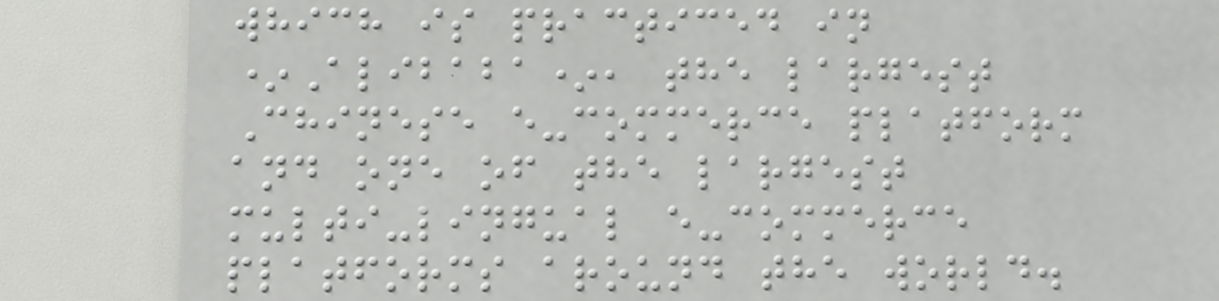which is practiced in
*Alibaba*, the largest
Chinese e-commerce platform
and one of the largest
multi-lingual e-commerce
platforms around the world.
